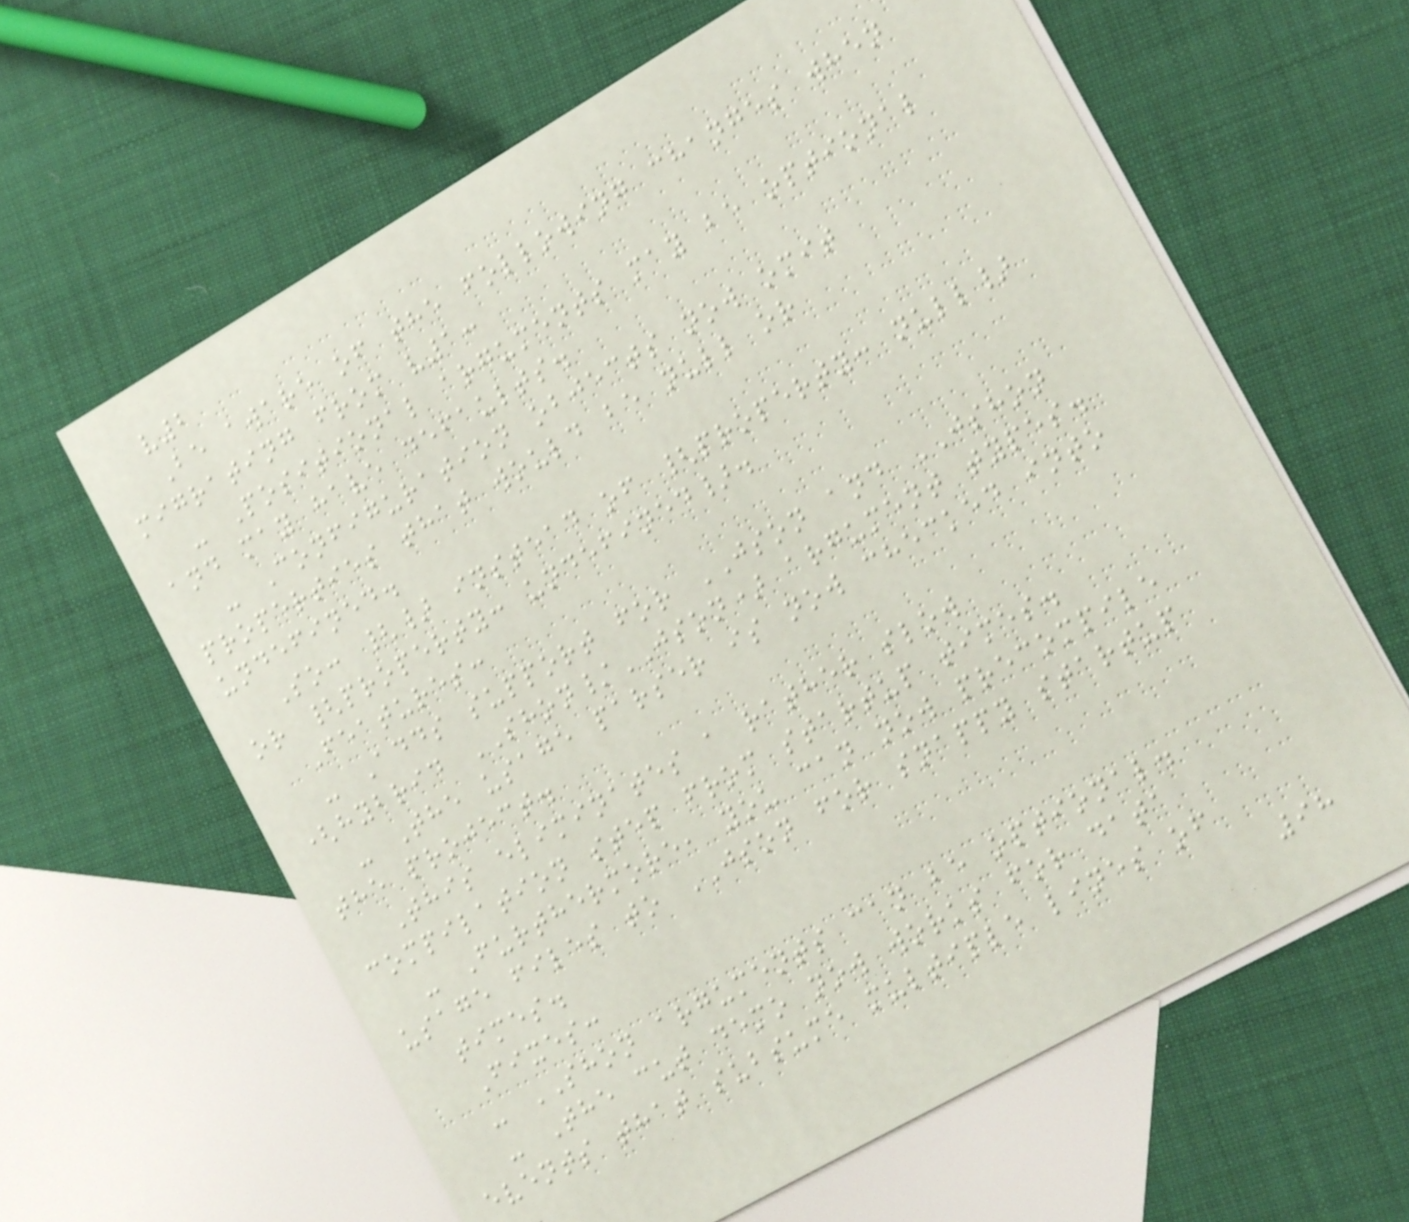v2
Be aware of the following changes when
migrating from v1:
- Positional arguments may be optional
and may have defaults.
- Configuration objects now omit
properties that would be null or
undefined.
So: {} instead of {property: null}
or {property: undefined}.
Features:
- Adds support for JSON and JSHON
(hybrid SHON/JSON) argument types.
- The usage parser is now checked into
the project.
This eliminates a rather slow
compilation step from startup times.
- Furthermore, you can now precompile
usage files to JSON for snappy startup
times.
Fixes:
- SHON arguments can be optional.
- The cut demo now works for data
events that subsume multiple lines of
98
